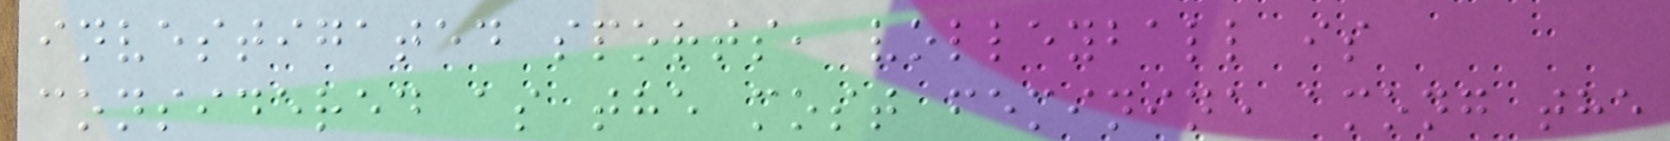investigated sports, volleyball is
considered as the most feminine among the
